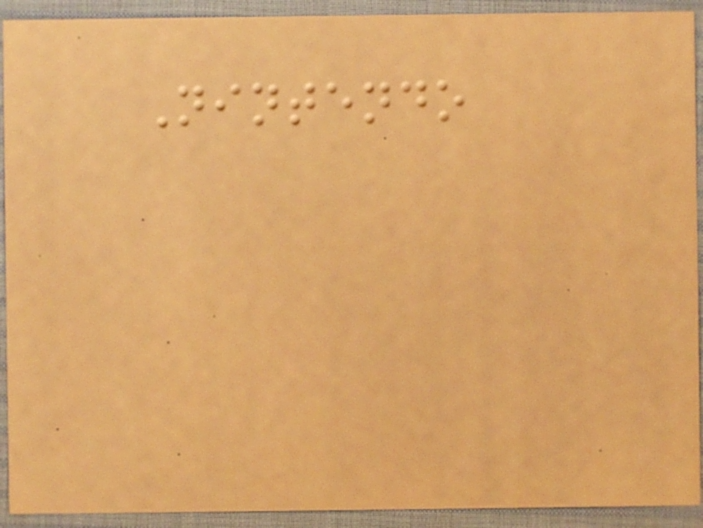Nintendo
